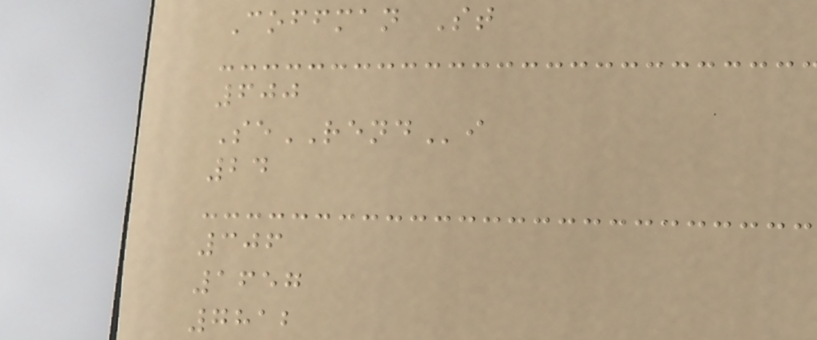Coffman St
600
SeRENDi
24
306
1657
7812
